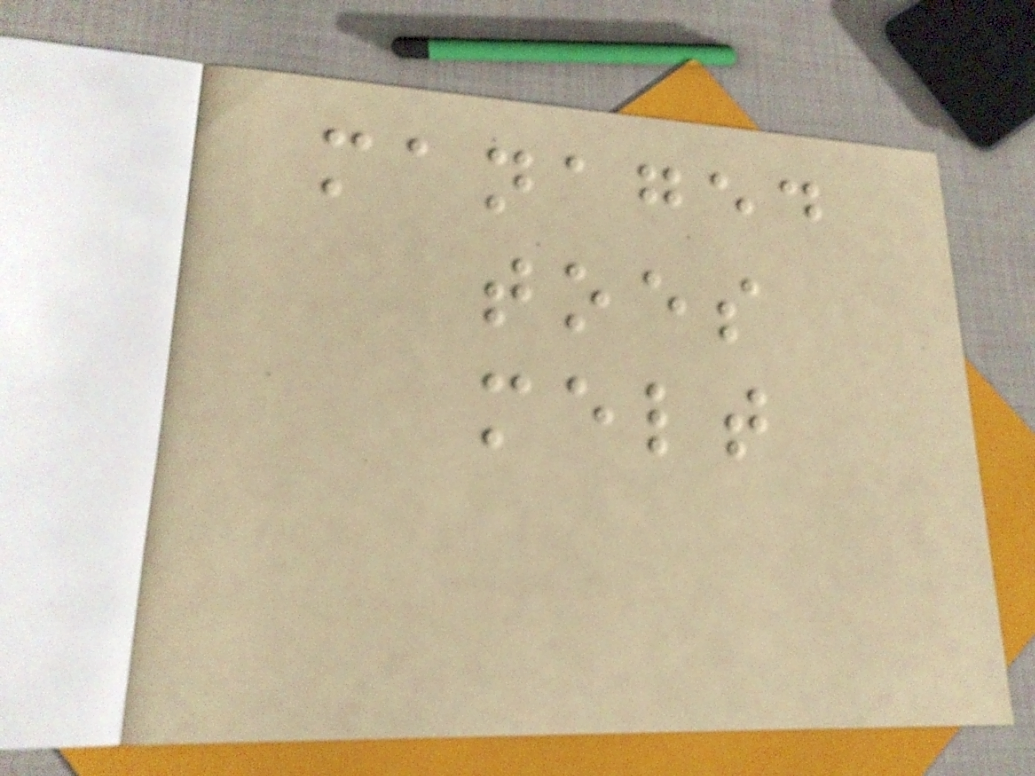managed
toes
melt
